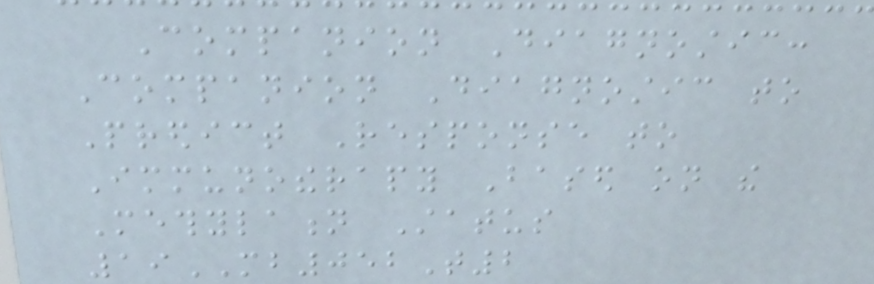Companion Diagnostic:
Companion Diagnostic to
Predict Response to
Immunotherapy Based on the
Methylation Status
19MB052T2
